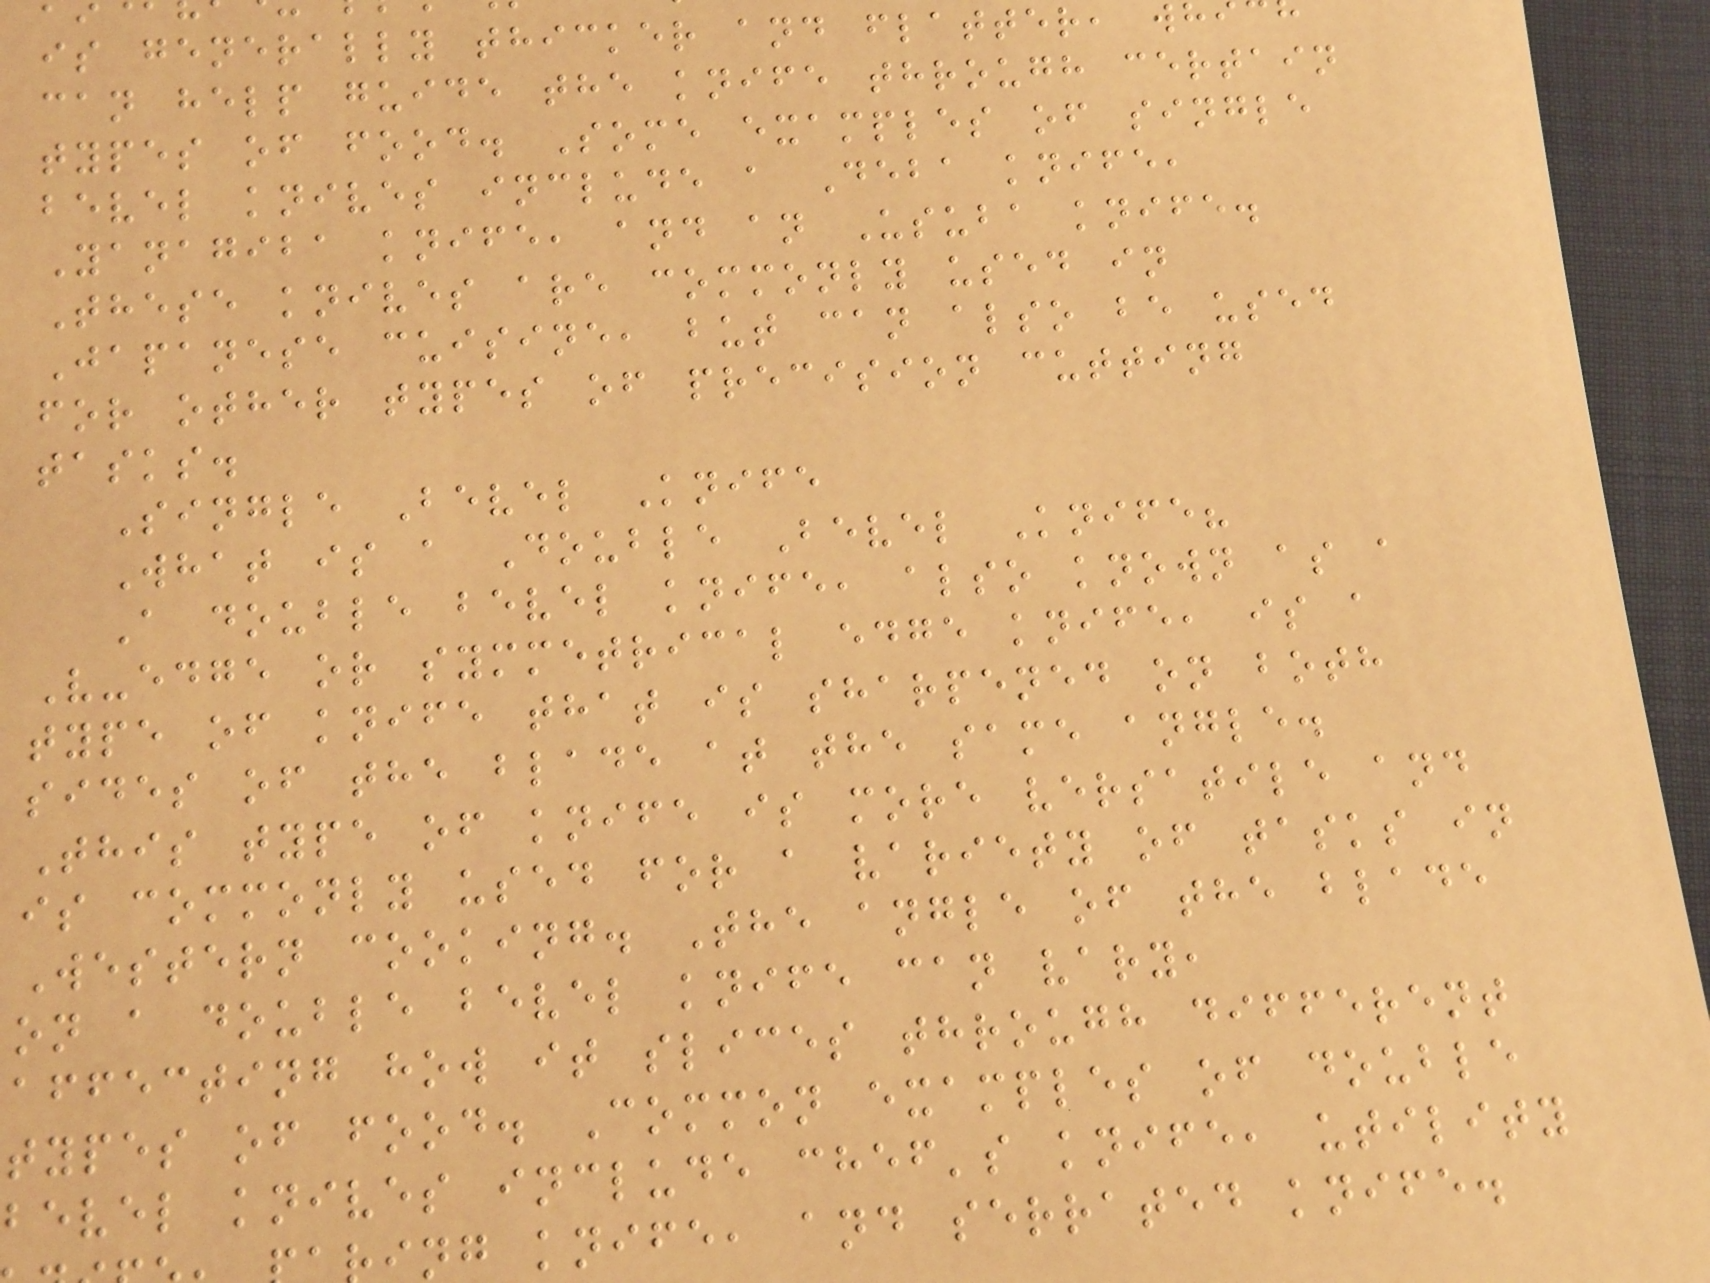is generally thicker and flatter, wh
can help guide the knife through certain
types of food. Some examples of single
bevel knives include a Deba knife,
Yanagiba knife, and an Usuba knife.
These knives are commonly used in
Japanese cuisine, but can also be used
for other types of precision cutting
tasks.
Single Bevel Knife
What is a Double Bevel Knife?
A double bevel knife, also known as a
V-edge or symmetrical edge knife, is a
type of knife that is sharpened on both
sides of the blade at the same angle.
This type of knife is more versatile and
is commonly used for a variety of tasks in
Western cooking. The angle of the blade
on a double bevel knife can vary,
affecting how it slices through different
types of food. Common examples of double
bevel knives include chef's knife, utility
ing knife, and serrated knife.
